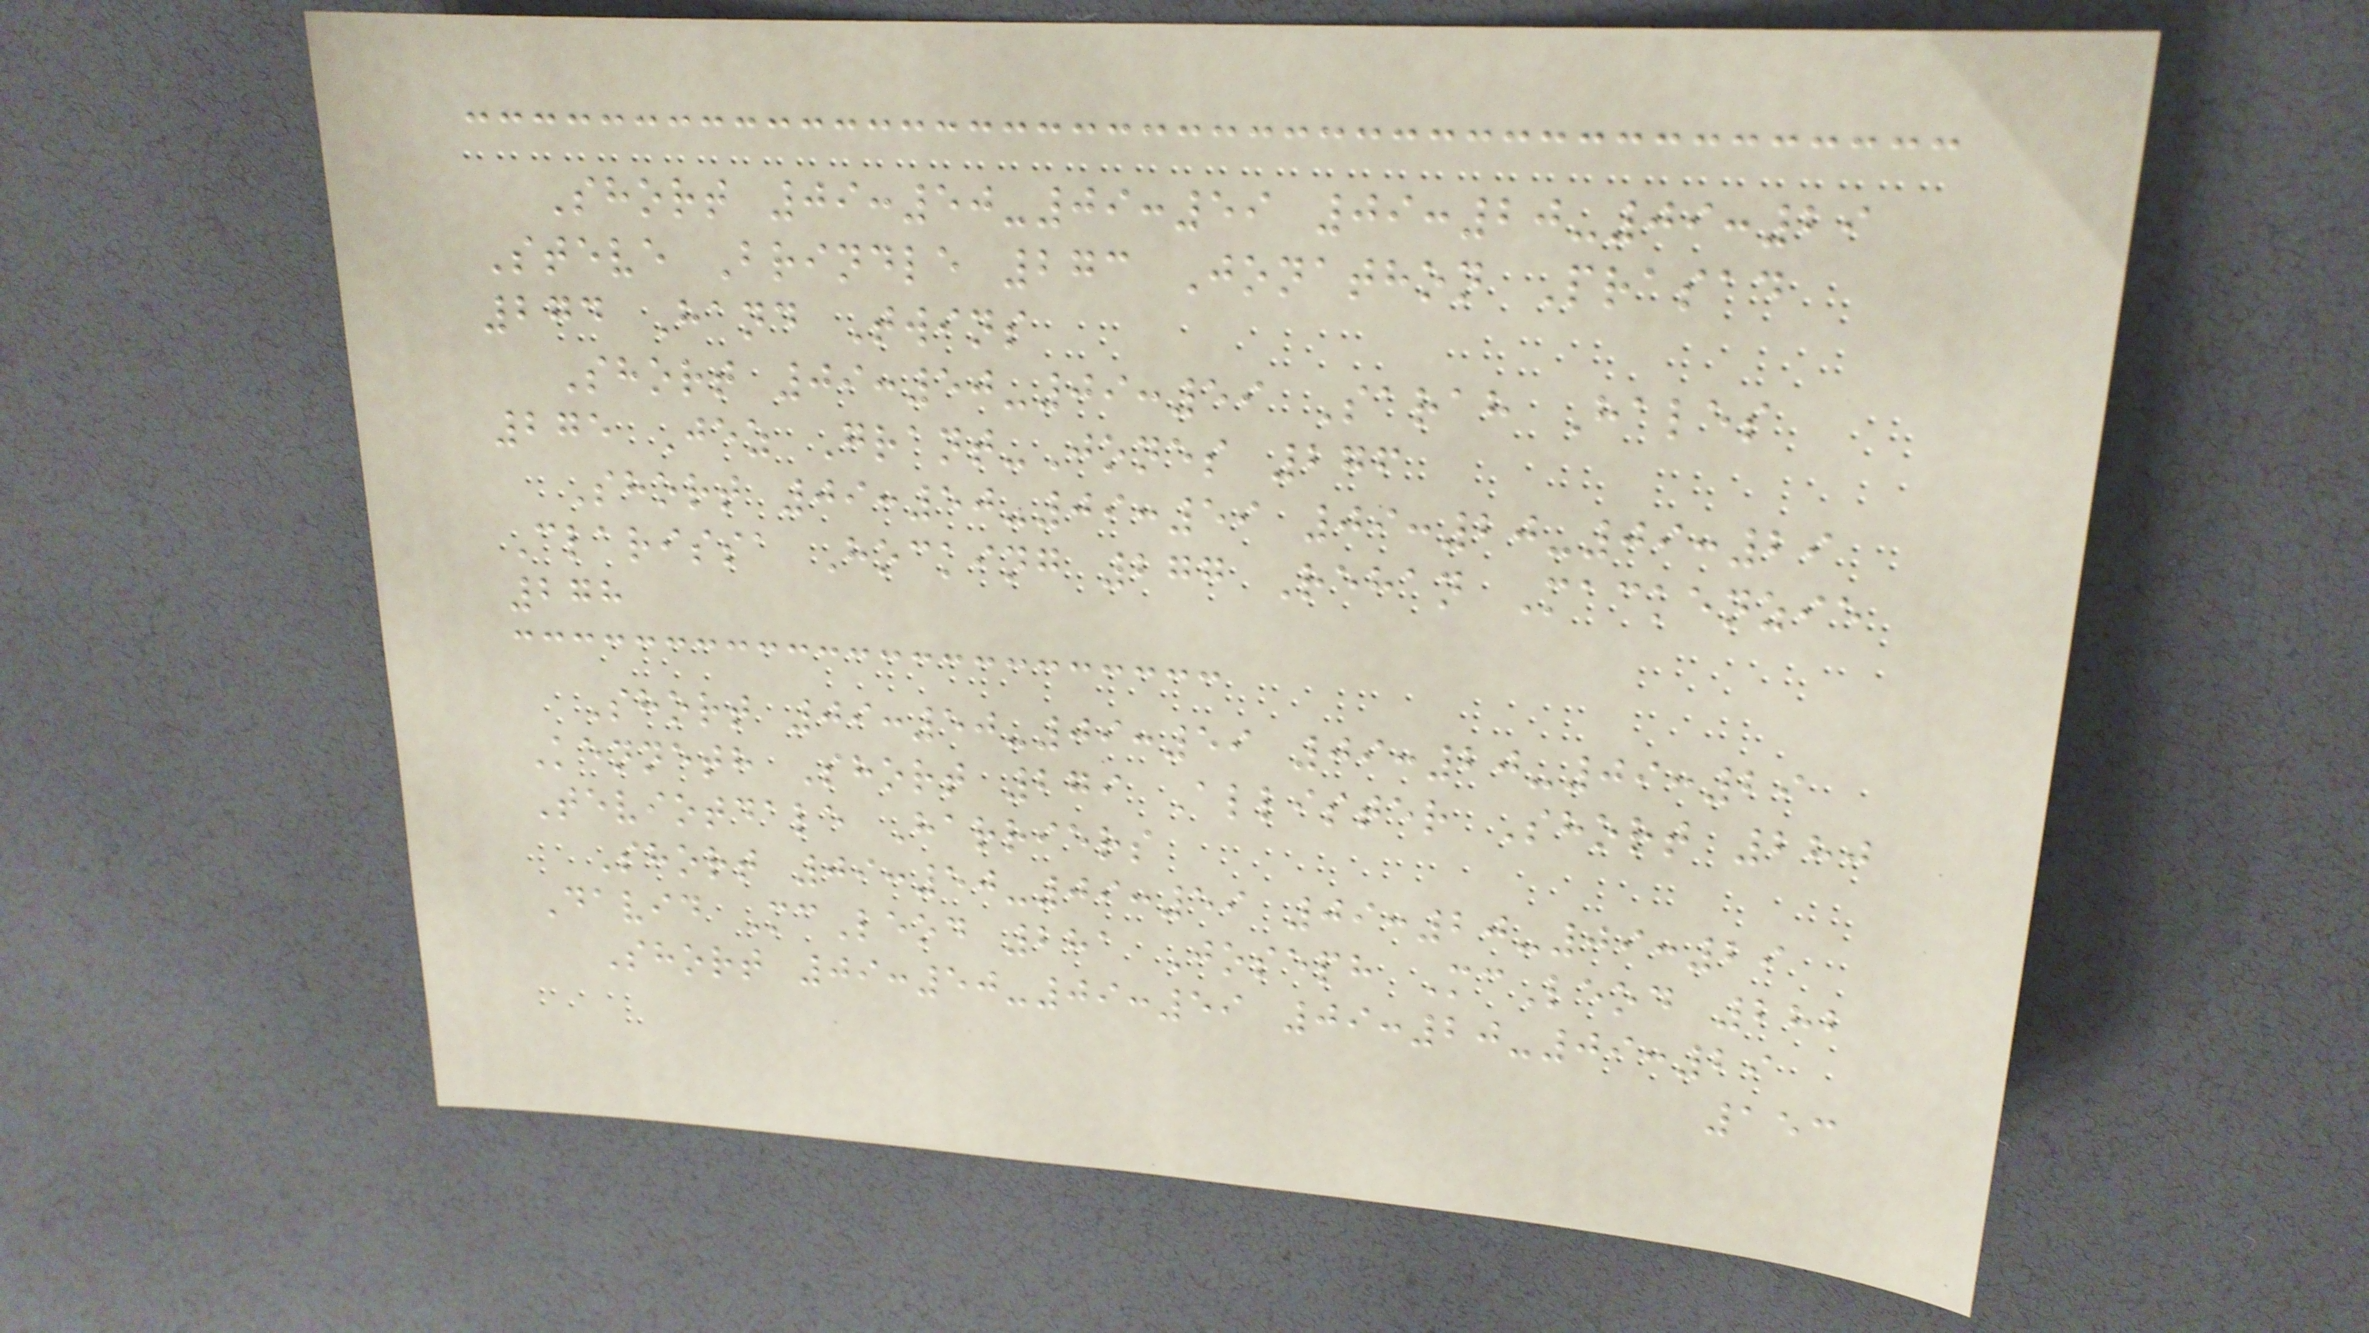Short 09:50-09:59 09:20-09:29
Steve Brindle 273 Jonathon Prasad
274 Hand Twins
Short 09:50-09:59 Sarah Hales
275 Jez Grant-Jones 276
Short 09:50-09:59 09:20-09:29
Clarissa Hocking 277 Rehan Mackenzie
278
Short 09:50-09:59 09:20-09:29
Kenneth Short 279 Allister Short 280
Teviotdale Harriers
Short 09:50-09:59 09:20-09:29
David McLeod 281 Joseph McLeod 282
Short 09:50-09:59 09:20-09:29
153
